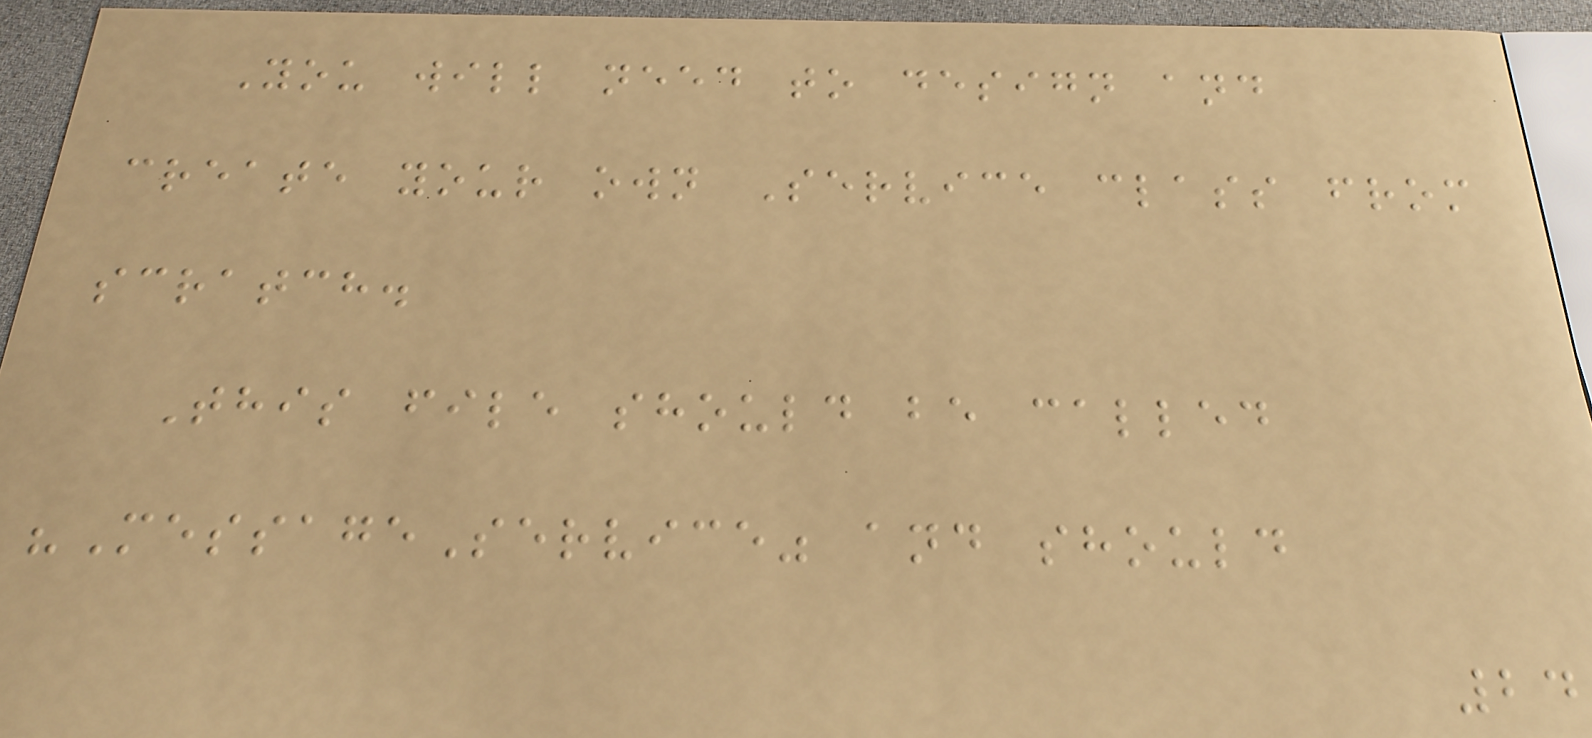You will need to design and
create your own Service class from
scratch.
This file should be called
"MessageService" and should
24
